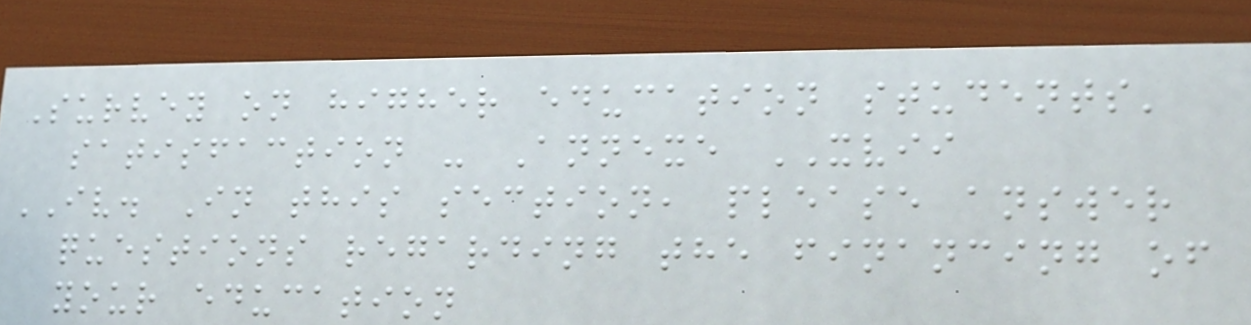Survey on higher education students'
satisfaction - Annexe XVII
IV. In this section, please answer
questions regarding the financing of
your education
